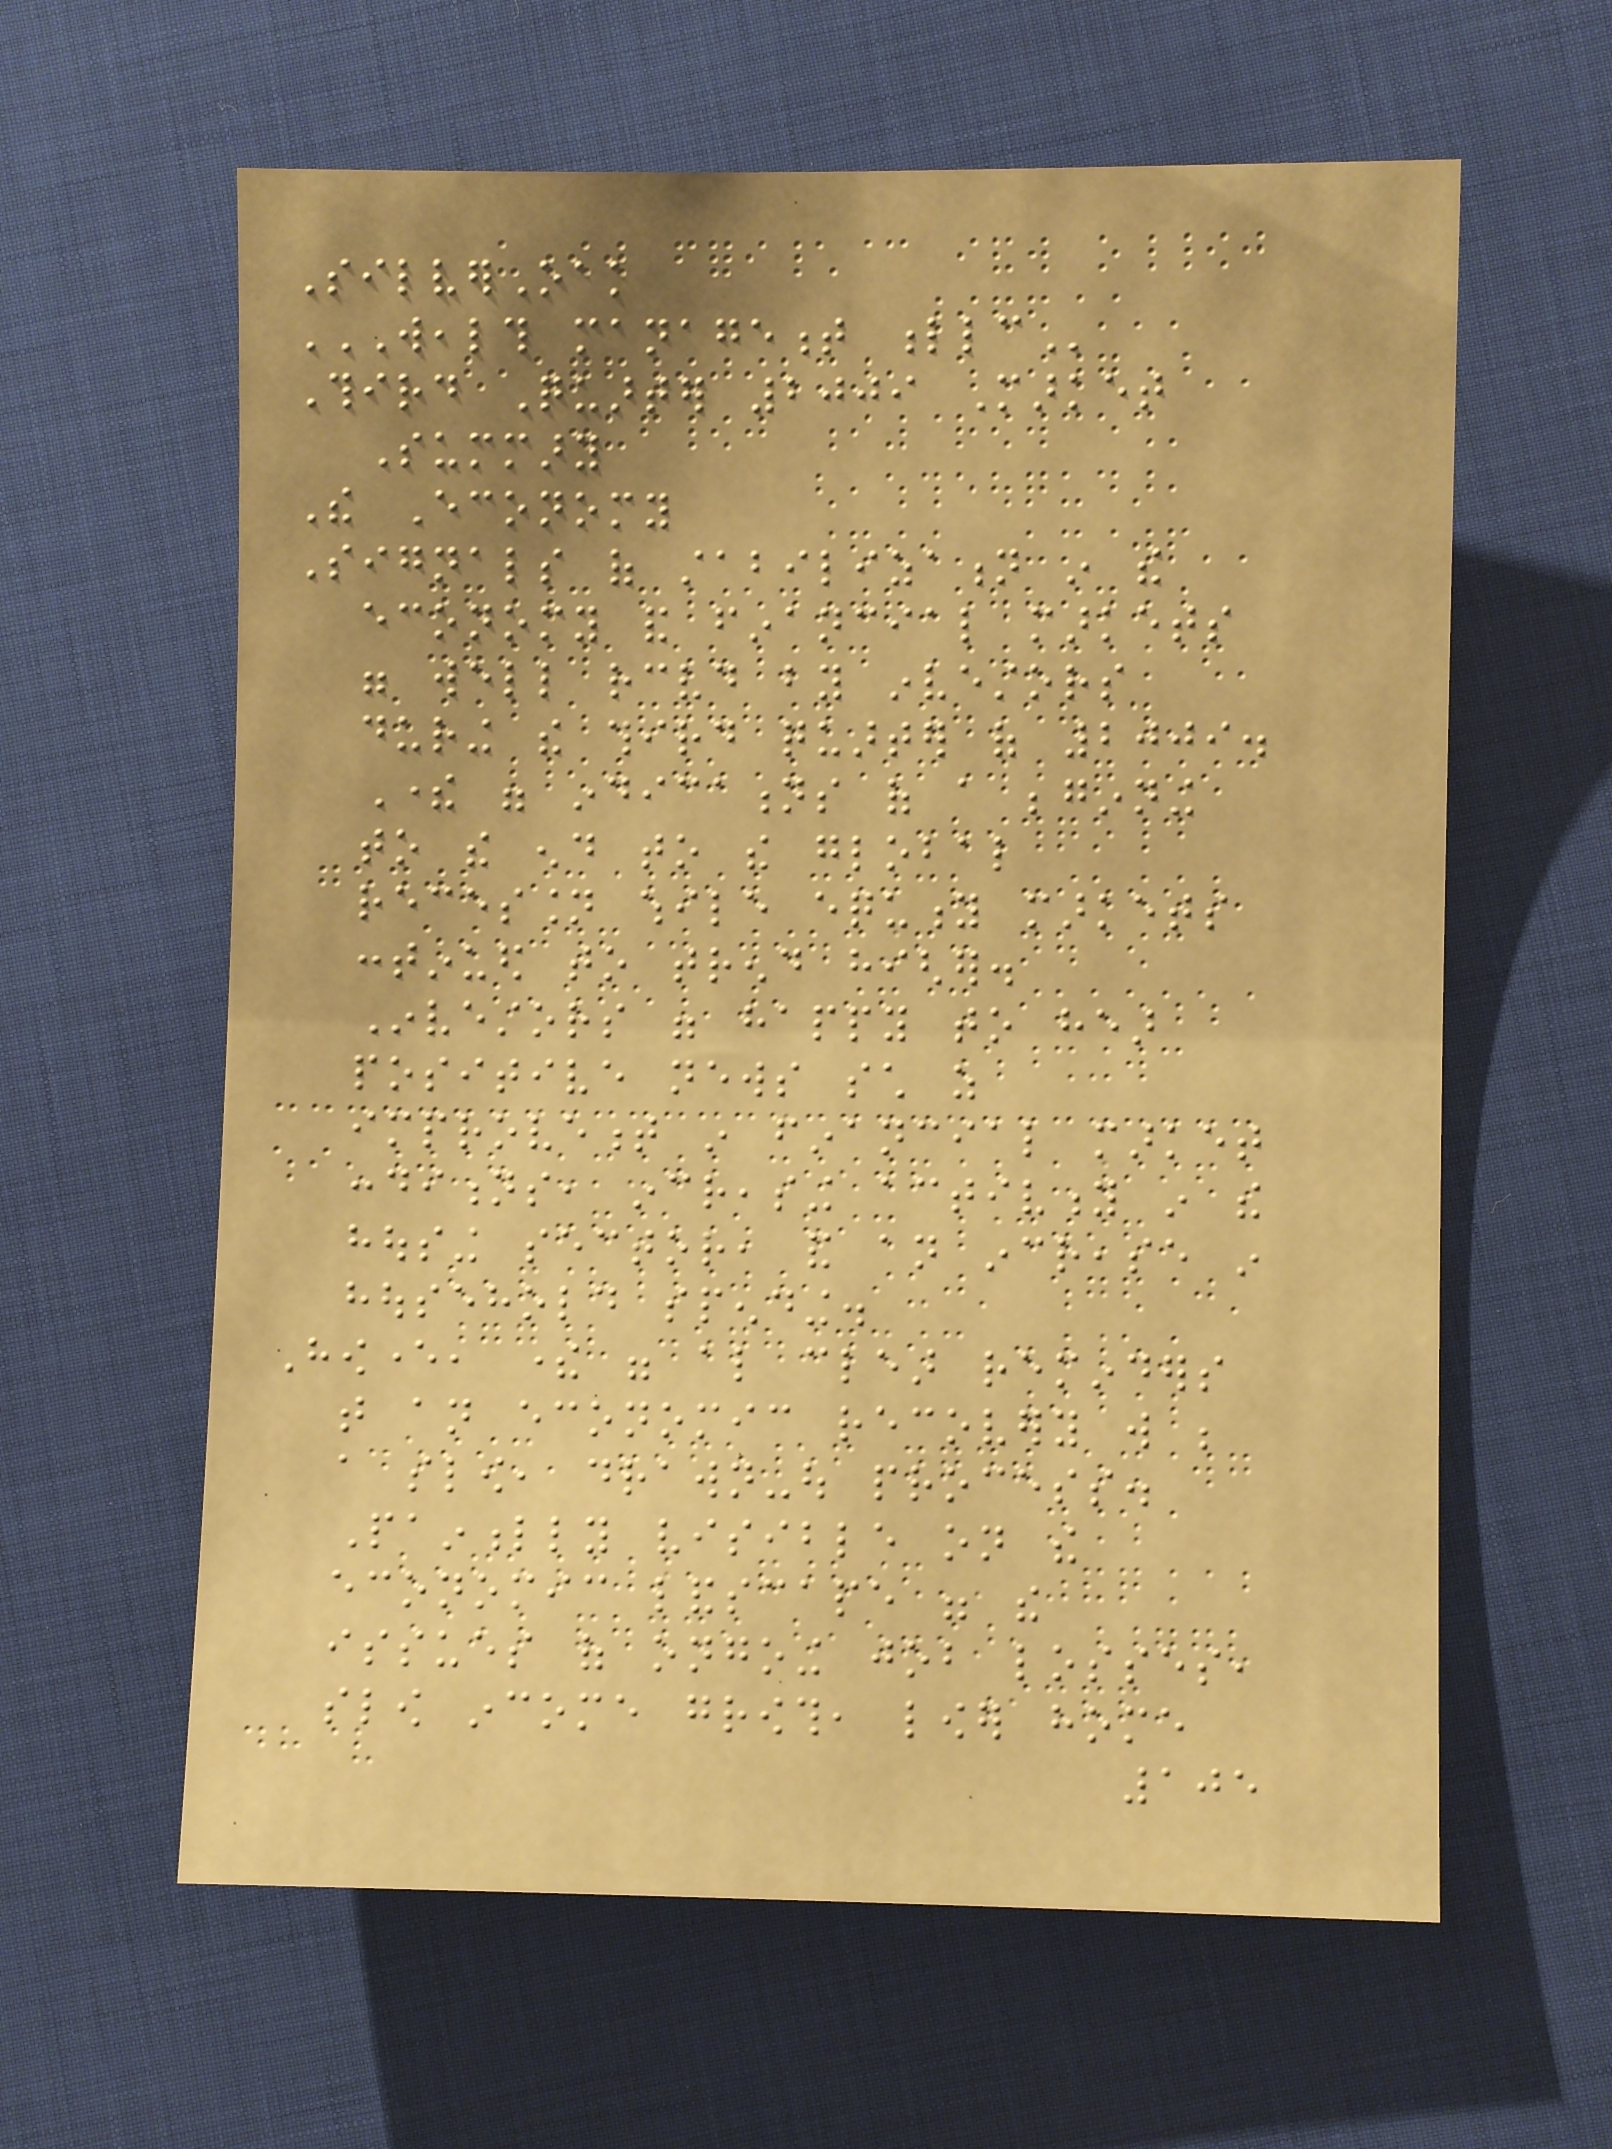SilverOak
WEALTH MANAGEMENT LLC
Third Quarter 2009 Market
Summary
The Economy
Signals of stabilization in the
economy and financial markets
were well received by investors
during the third quarter of 2009.
There were indications of a beginning
to the end to the global
recession while equity markets
continued to trend higher.
Investors were happy to hear
positive news such as
improvement in financial market
conditions, increasing activity in the
housing sector, and an increase in
household spending.
However, there were also clear reminders
that an economic recovery will be
a slow, drawn-out process.
Painfully visible on the
economic landscape were the
issues of ongoing job losses,
slow income growth, lower home
105
